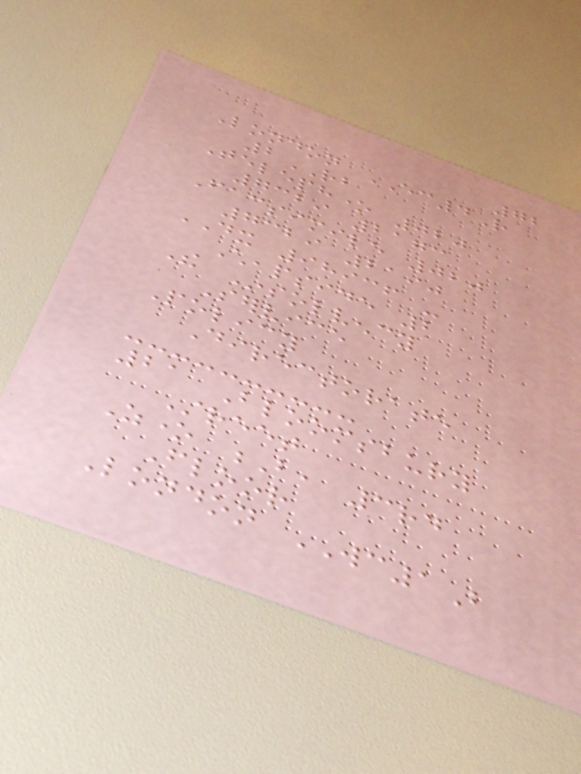72
London EC4R
2RB
Telephone 020
7329 2173
Facsimile 020
7329 2190
DX 98936 -
Cheapside 2
The Insolvency
Service
Policy
Directorate
21 Bloomsbury
Street
Zone B, 3rd
Floor
London WC1B
